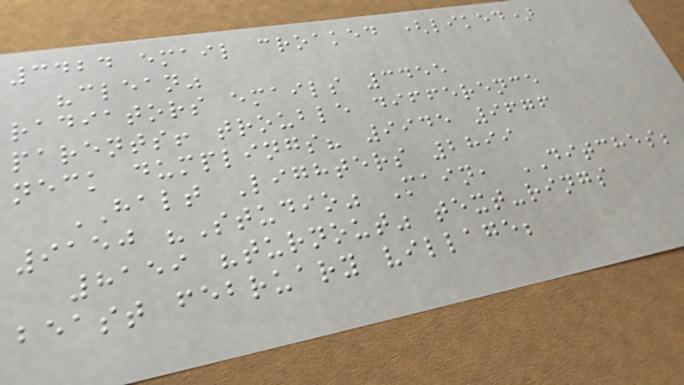3424 email croaked (liked)
"clean"
radiators emails 3455
parents! trouble difference
neck dumplings? 9945 9676
HALT Lighters 2899
9150 "Studio" Main, DITCHES;
8159 "turnout" text-rings
beast february village;
